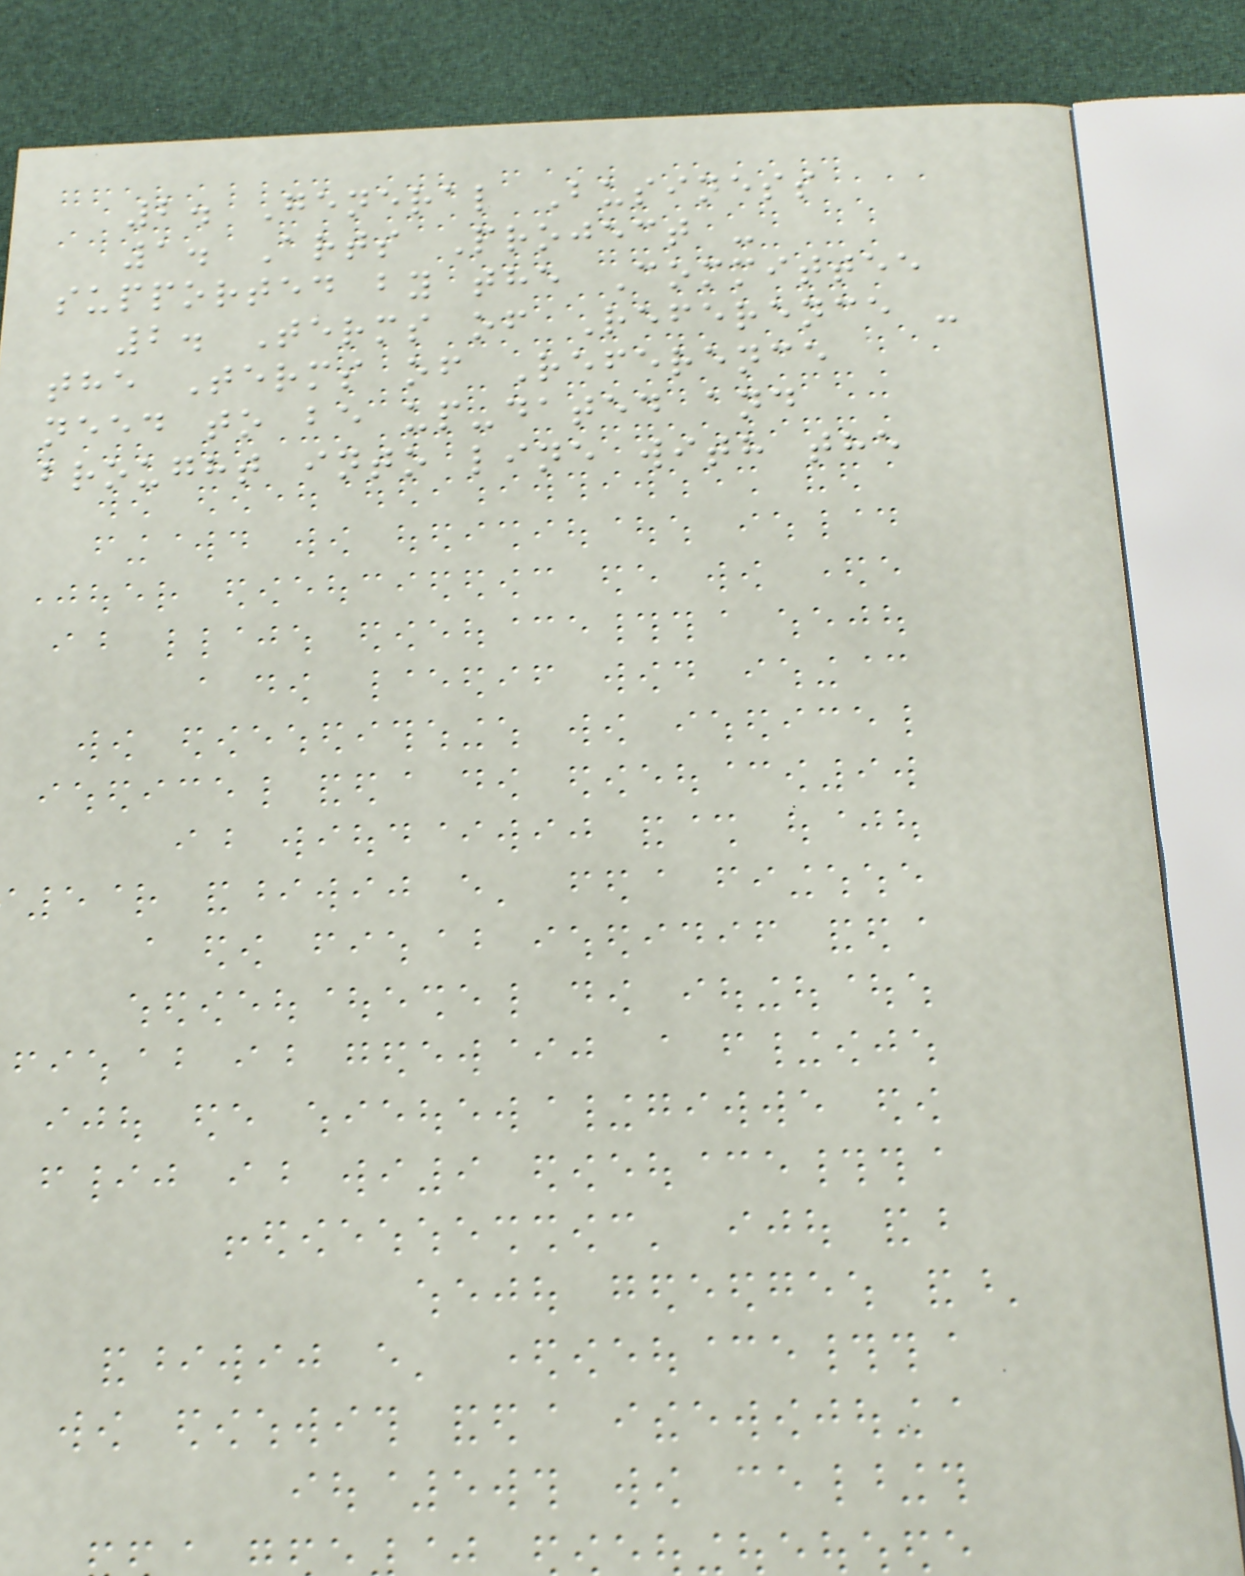2. General Business
1. Arts Project -
supported by the Committee
2. Terms of Reference -
the Terms of Reference
need to be up-dated and
brought into line with the
